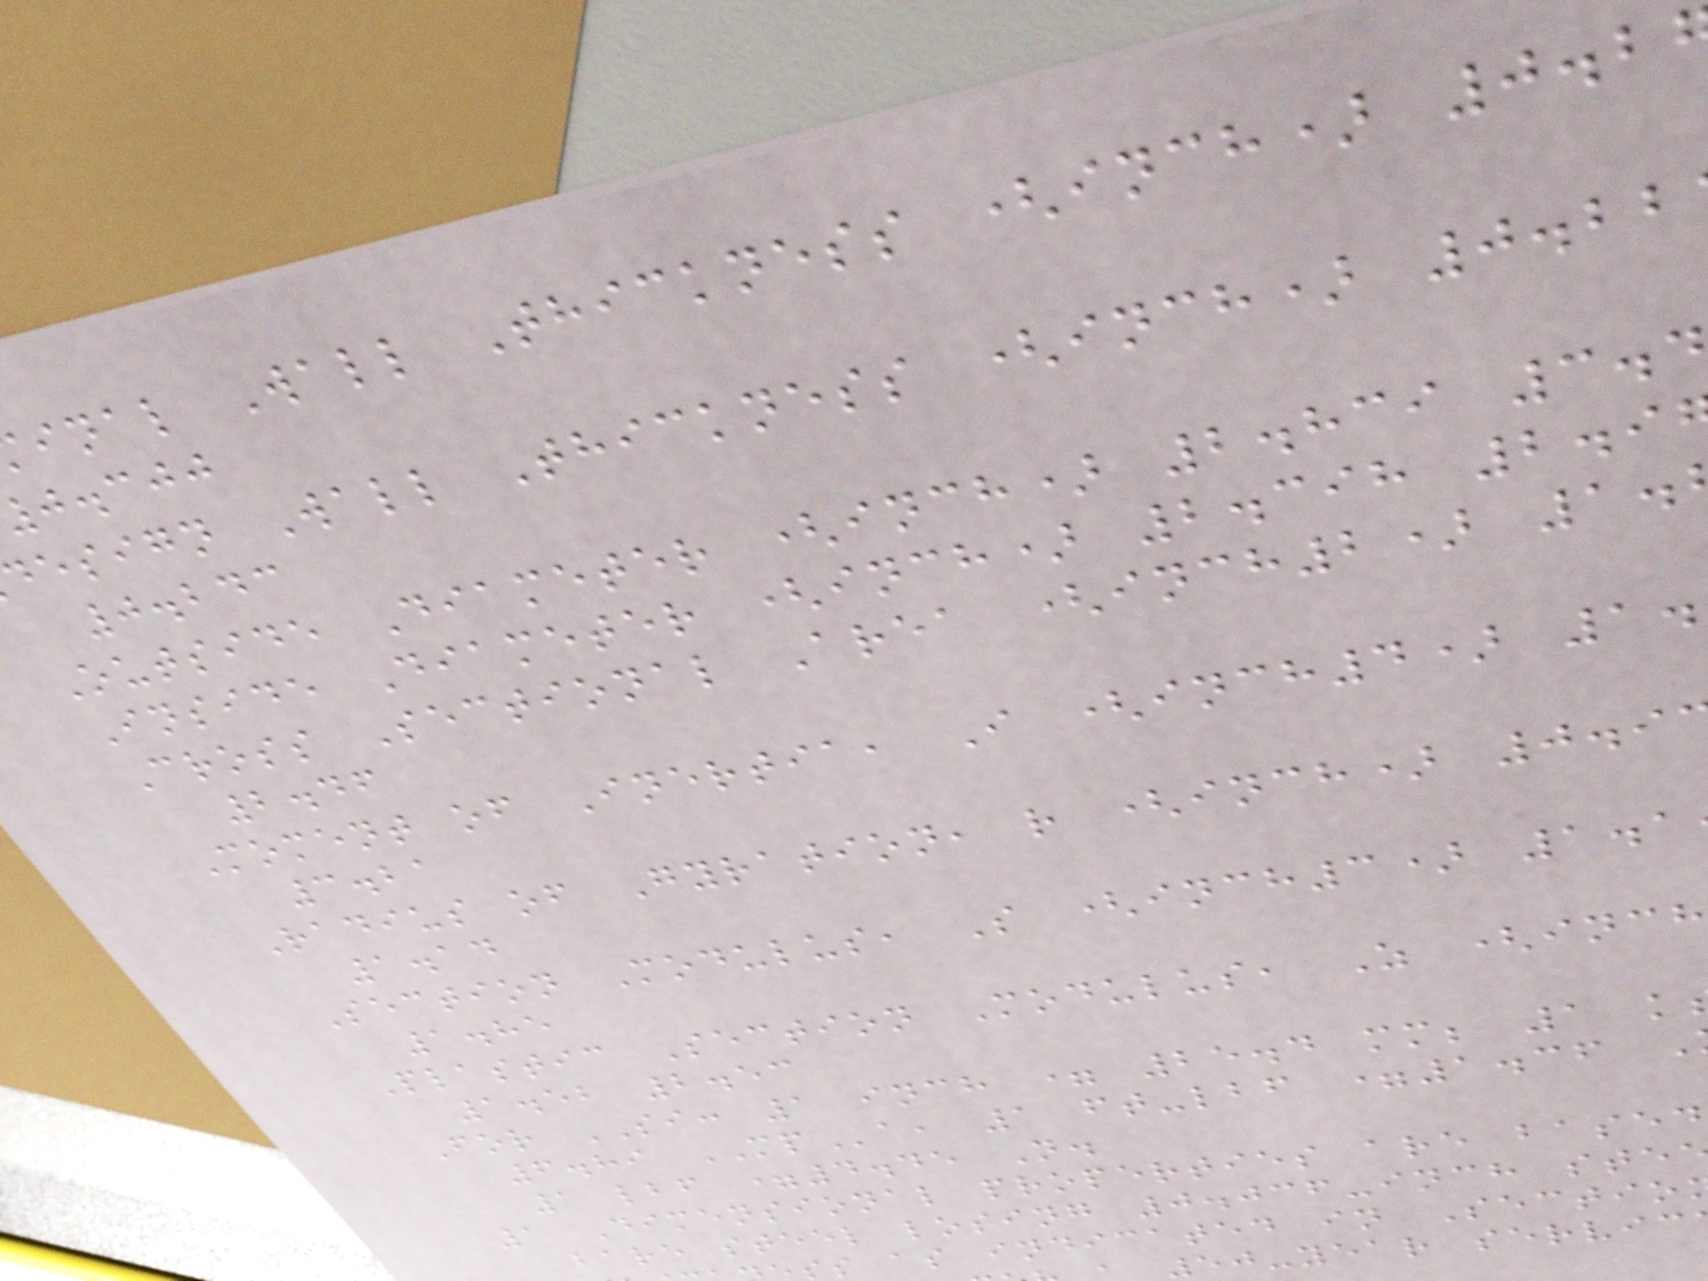inal Wall Thickness (inch) 0.2
j.cjj
esign Wall Thickness (inch) 0.22
0.243
Outside Diameter (inch) 2.839 3.4
Inside Diameter (inch) 2.398 2.9
Cross Sectional Area (inch2) 1.
2.46
Moment of Inertia, I (inch4) 1.
3.21
Radius of Gyration, r (inch) 0.9
1.14
Section Modulus, S (inch3) 1.1
1.85
Plastic Section Modulus, Z (inch
1.52 2.53
For SI: 1 inch = 25.4 mm; 1 k
6.89 MPa, 1 ft-lbf =1.36
1 lbf =4.45 N.
1 Dimensional properties are based
bare steel losing 0.036-inch ste
s as indicated in Sectio
50-year servic
